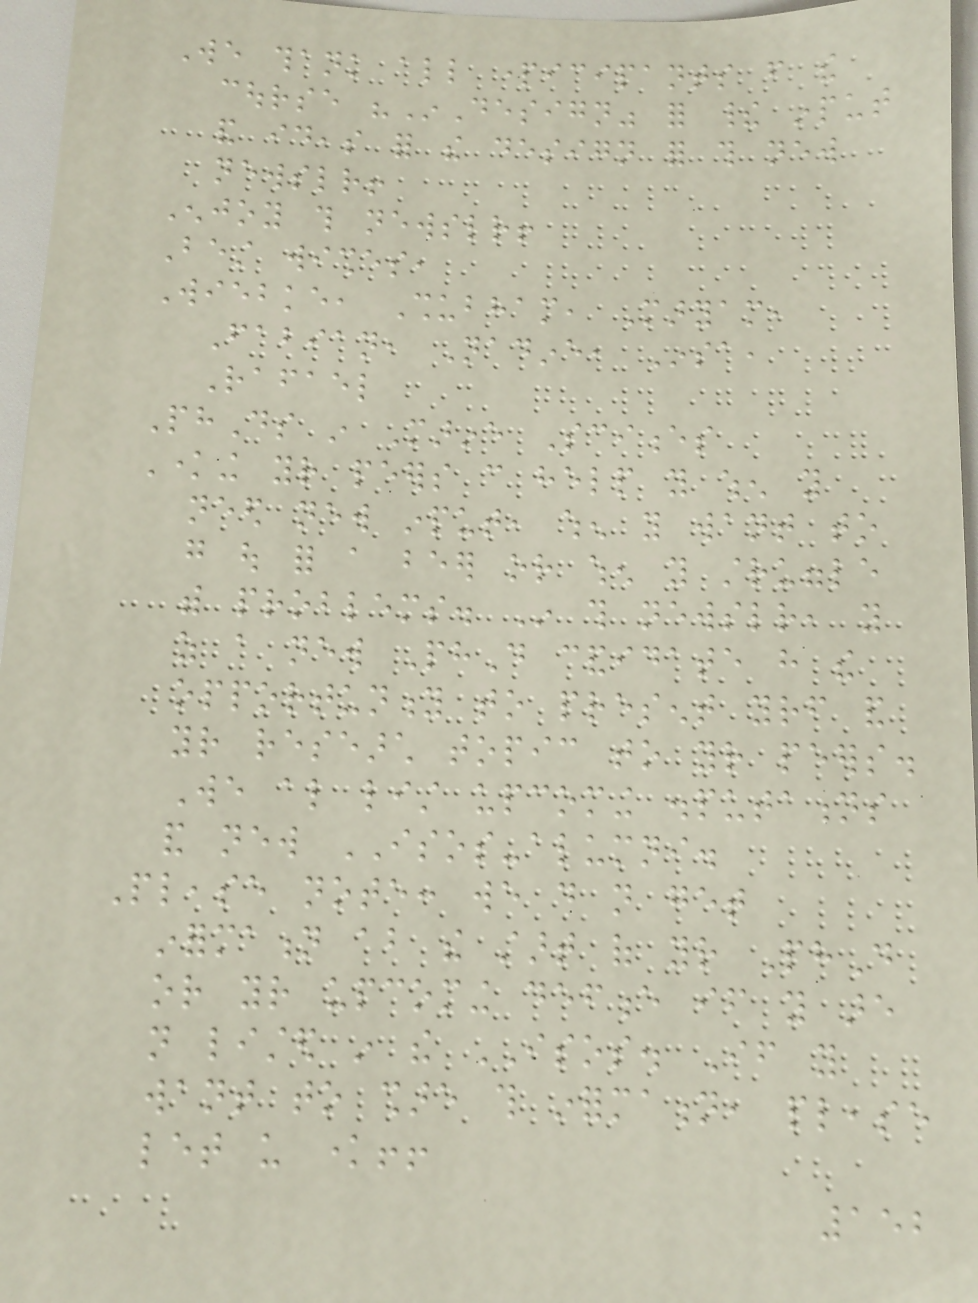We thank all participants from the
course "InDesign" for their input
and ideas for the design for this new
newsletter!
Enjoy this newsletter!
Best wishes,
Wiebke, Shubham, Maryam,
Fabian, Nadine, Insa,
Rafael
PhDs in Marine Sciences
Knowing your peers can help you when you
need new input, when you want to
go out for a beer or when you struggle
with problems. In this newsletter, you
as a new PhD candidate have the
opportunity to present yourself and
your research topic to your peers.
We also list upcoming disputations
and new ISOS-alumni.
Please note: we do not get
information about the start of your PhD
or your upcoming defence if you are
not listed in the ISOS. If you
want to share this information, please
let us know!!
152
